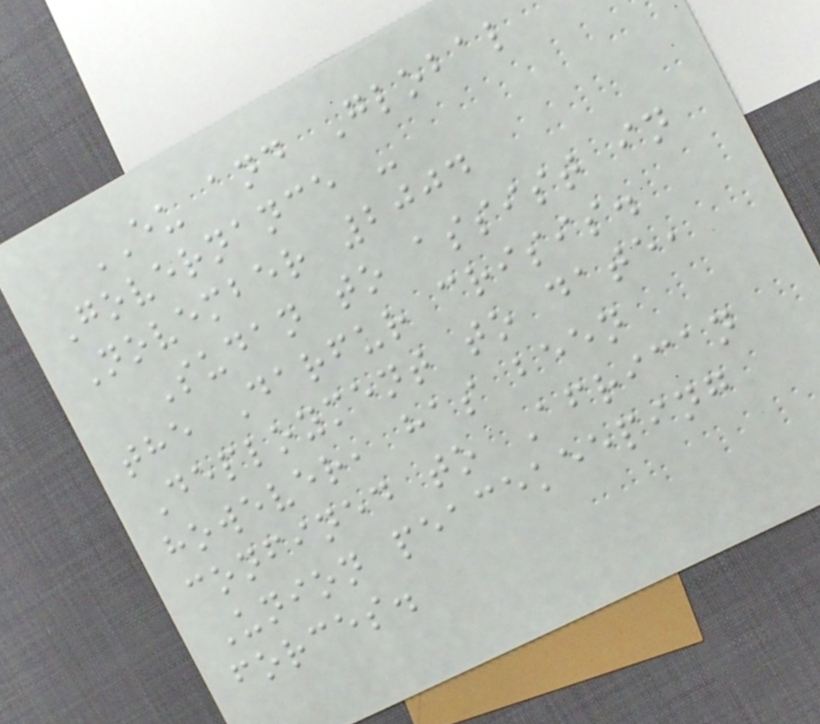EU and Global
Governance -
November 2004
Sudan to assist in
the Darfur crisis.
Deployment to date,
however, has been
confined to African
Union peacekeeping
forces.
